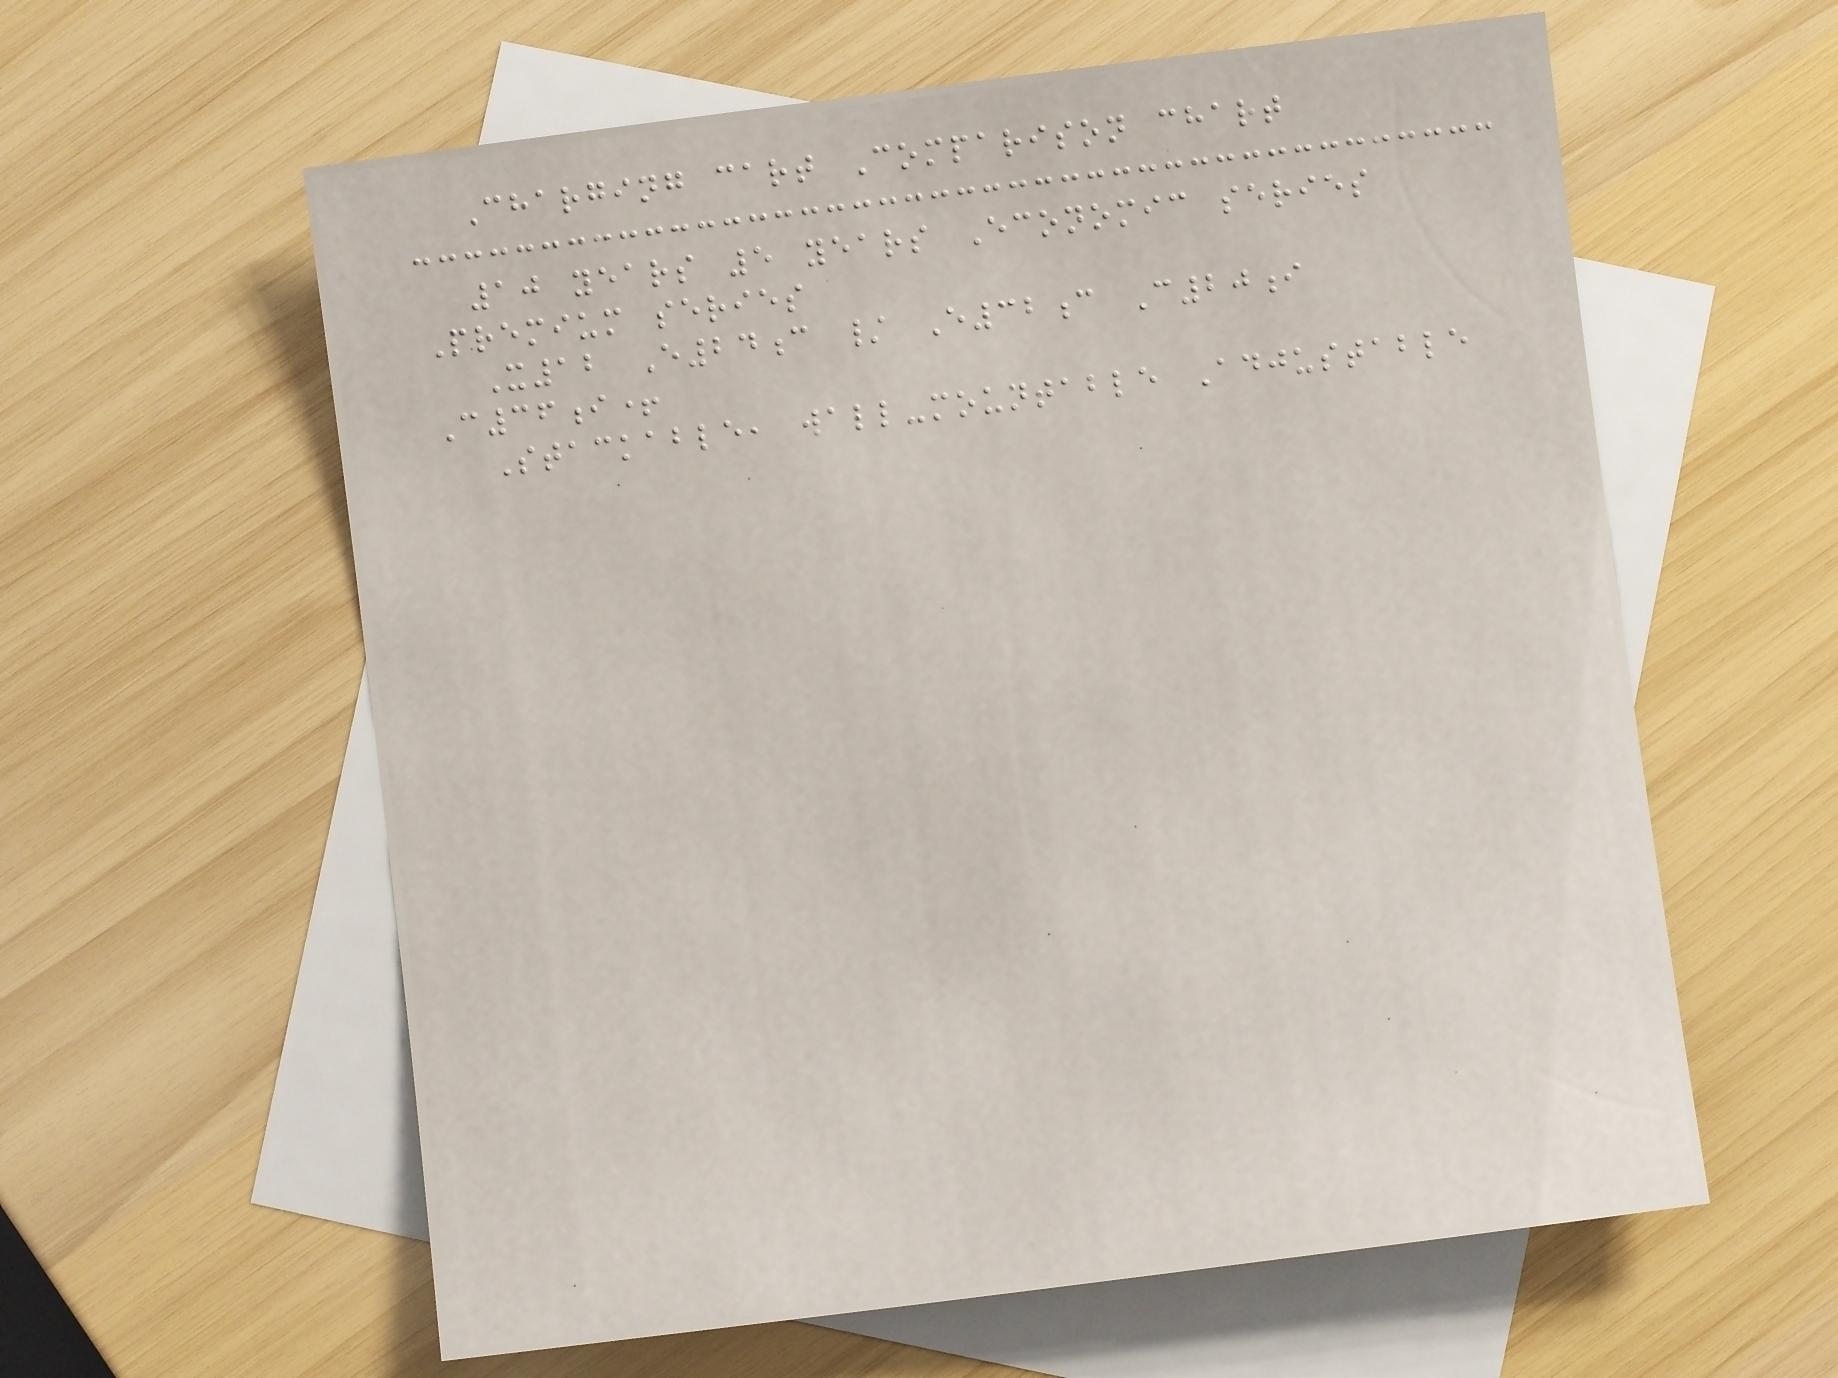Charging cart Comparison chart
10 years 5 years Economic series
Premium series
X12 E24c / E32c C20i
C36i+
Stackable, wall-mountable Adjustable
